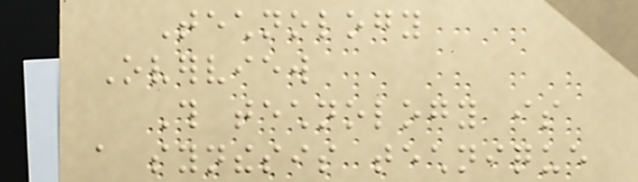Technology
Overview
This technology is
a synthesis technique
